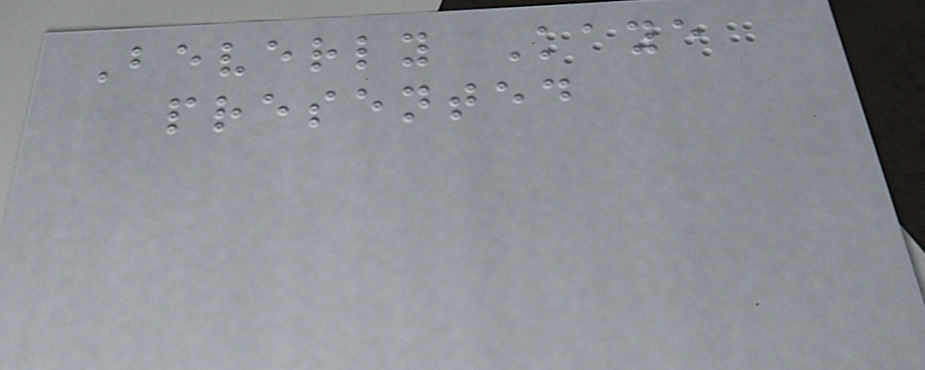Beverly Kaye
presented
